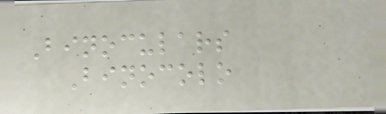Binoculars
Binocolo
